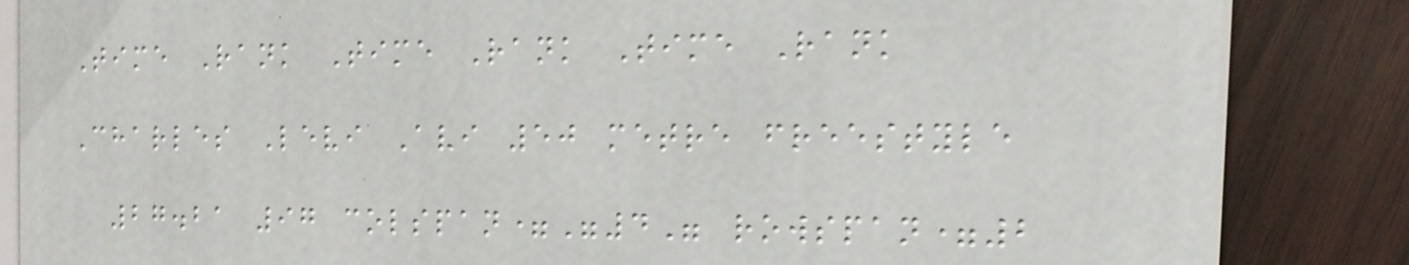Time Rank Time Rank Time Rank
Charles Levi Avi 50 metre freestyle
27.21 97 colspan="4" rowspan=2
